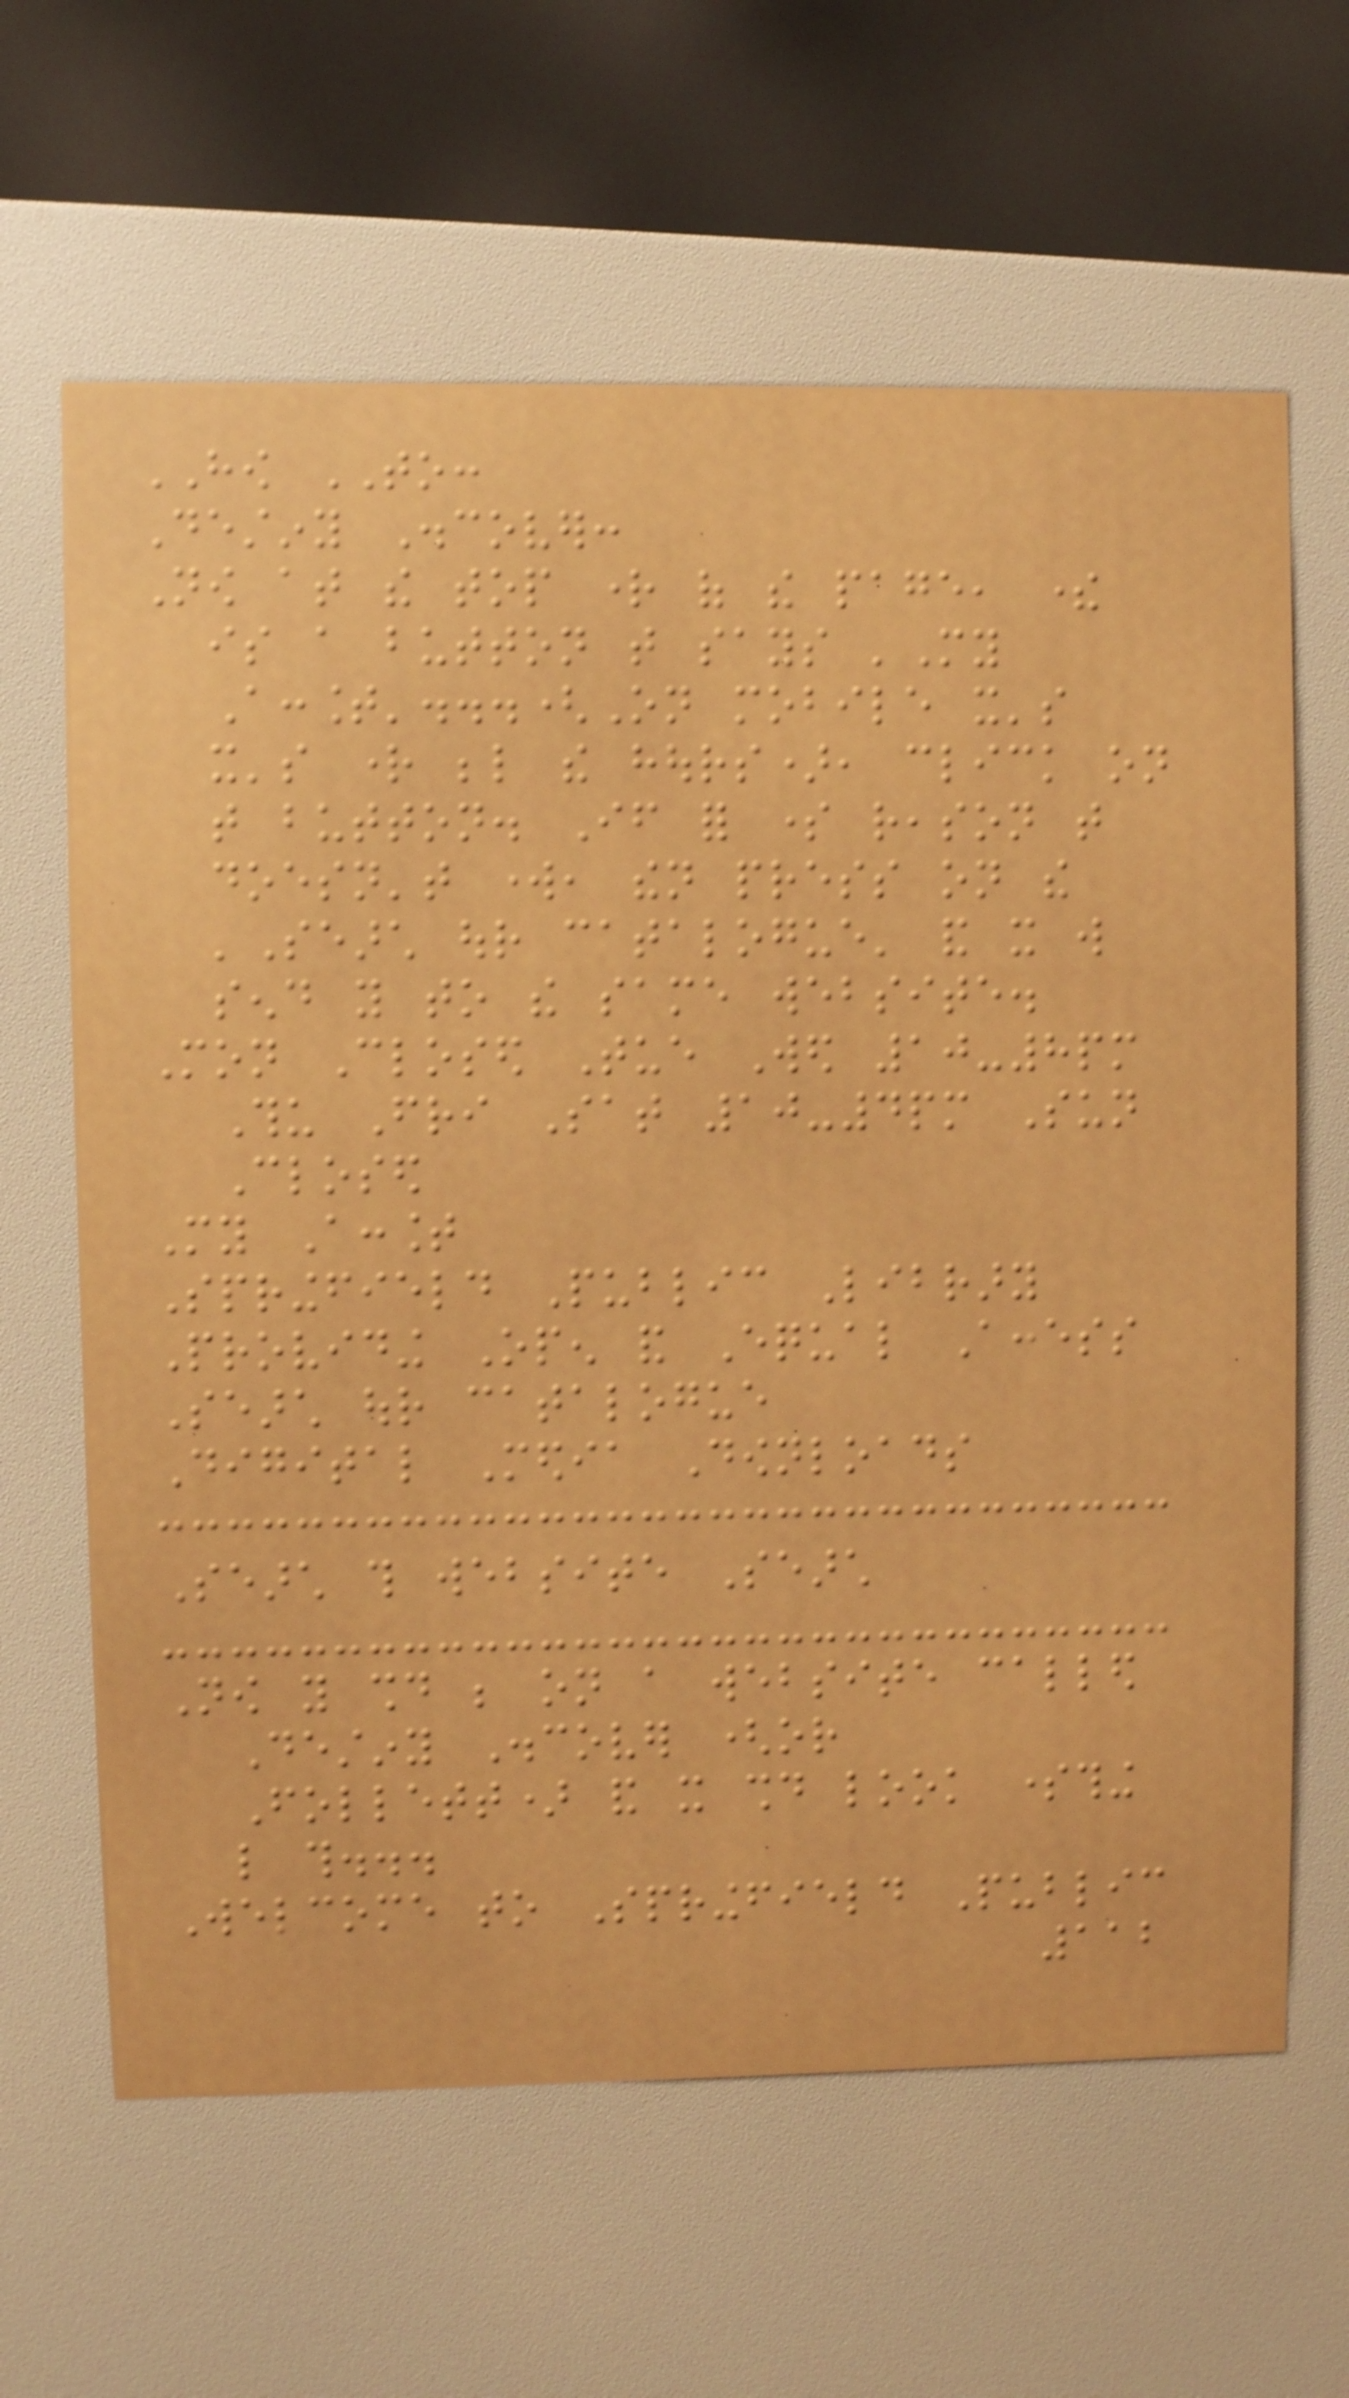HOW TO:
Destiny Discover:
Now at the top right of the page, there
is a button that says 'My
Account'...(On mobile it's
it's right below the hours), click on
that button. If for some reason that
doesn't work, then press on the
'Search our catalogue' and it will
send you to the same website.
Mon Closed Tue Wed 10-8pm
Thu Fri Sat 10-4pm Sun
Closed
My Account
Springfield Public Library
Providing Open and Equal Access
Search our catalogue
Digital Media Downloads
Search this website Search
Now you should be on a website called
Destiny Discover (or
Follett) and it should look something
like this...
Welcome to Springfield Public
112
